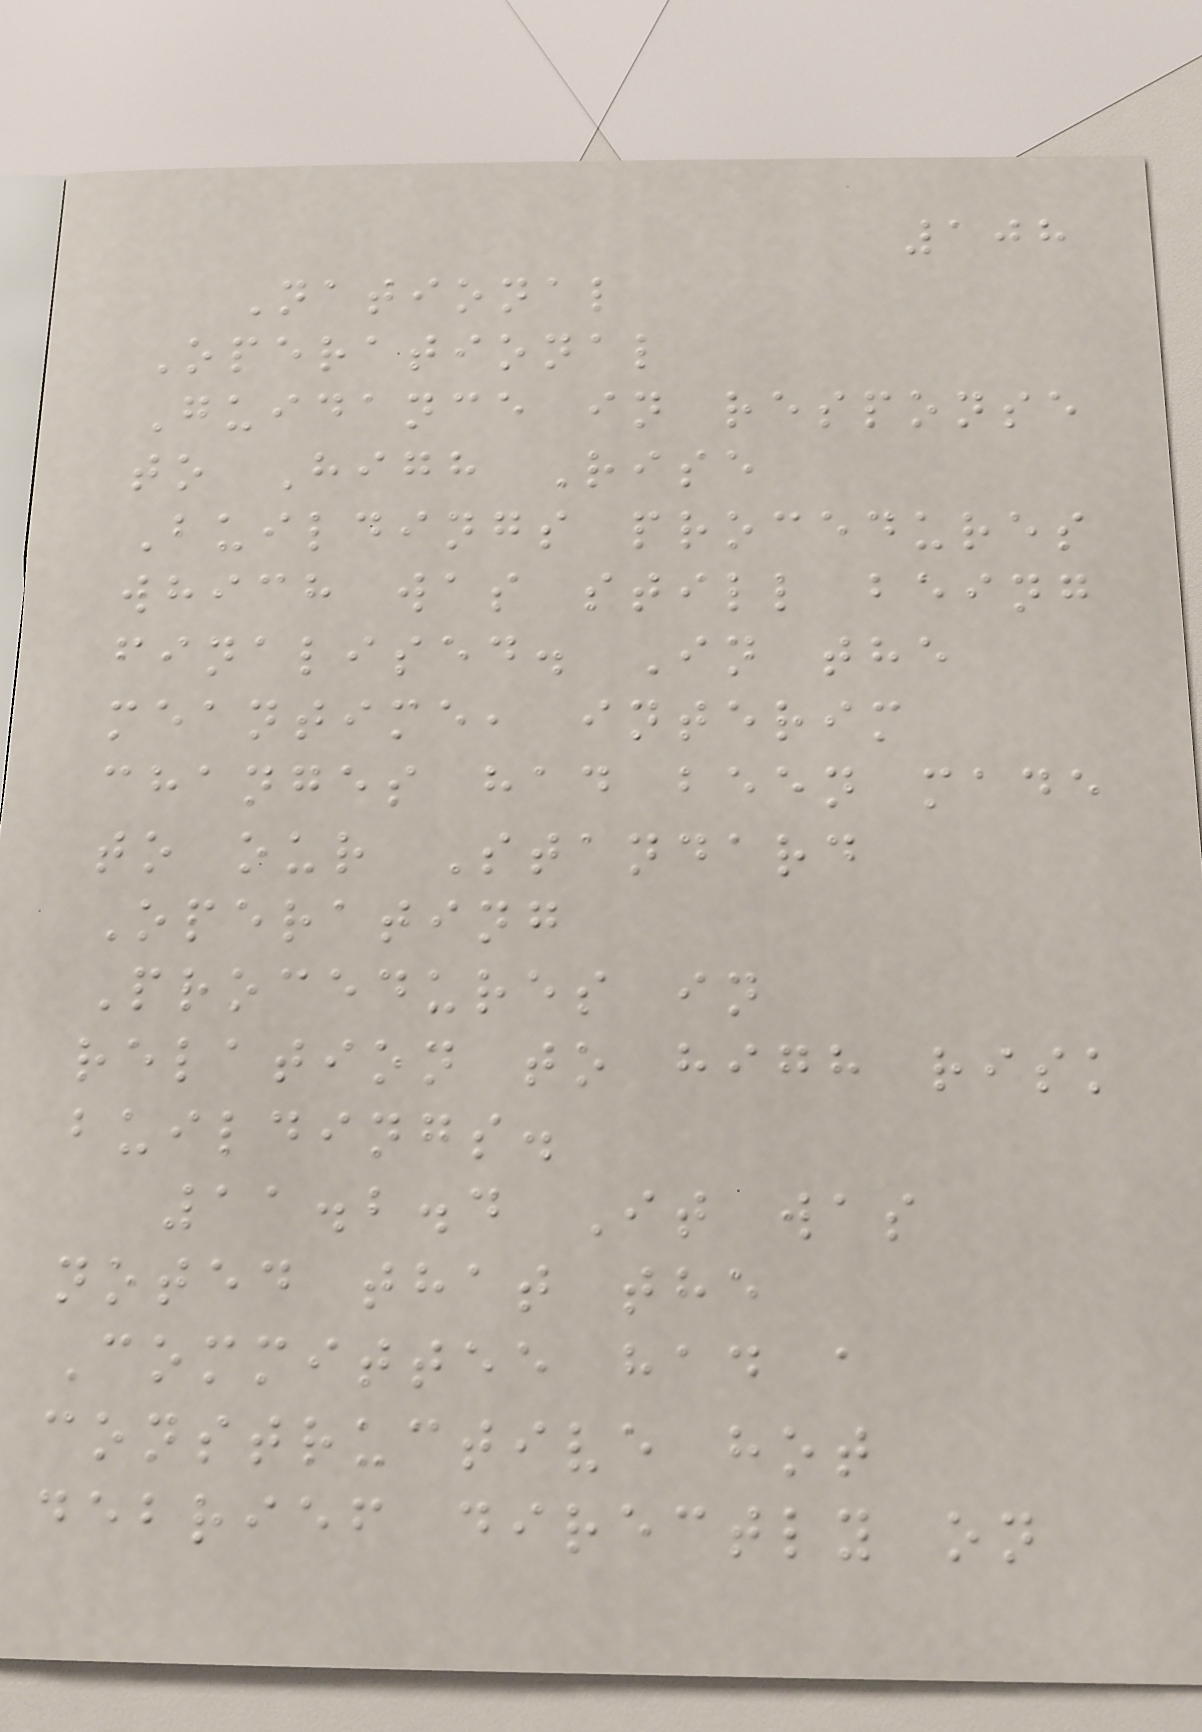108
National
Operational
Guidance in response
to High Rise
Buildings procedures
which was still being
finalised. In the
meantime, interim
changes had been made
to our Standard
Operating
Procedures in
relation to high risk
buildings.
11.2.4 It was
noted that the
Committee had a
constructive hot
debrief directly on
